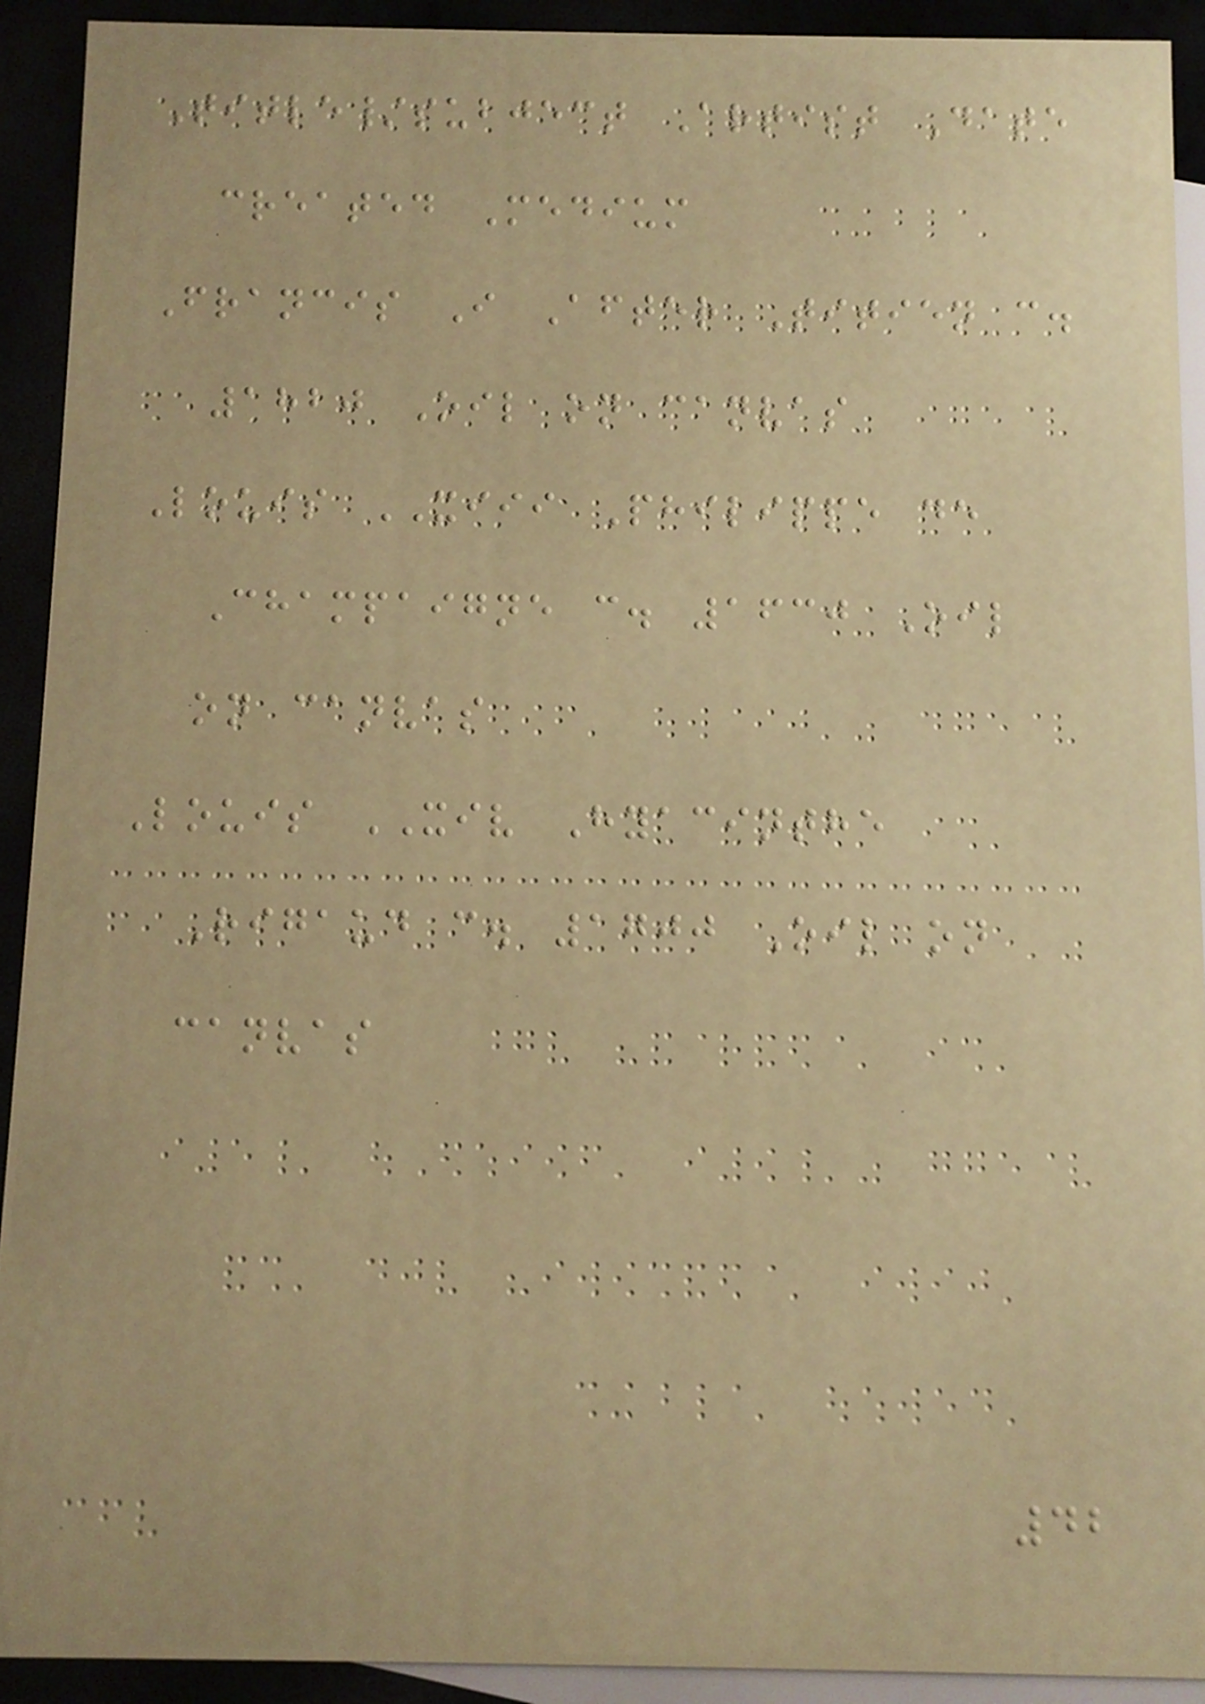Title/subject Artist Date
created Medium
Francis I After Titien c.
1820 Oil on canvas
Louis XIII Philippe de
Champaigne c. 1630 Oil
on canvas
Louis XIV Hyacinthe
Rigaud c. 1700 Oil on
canvas
42
